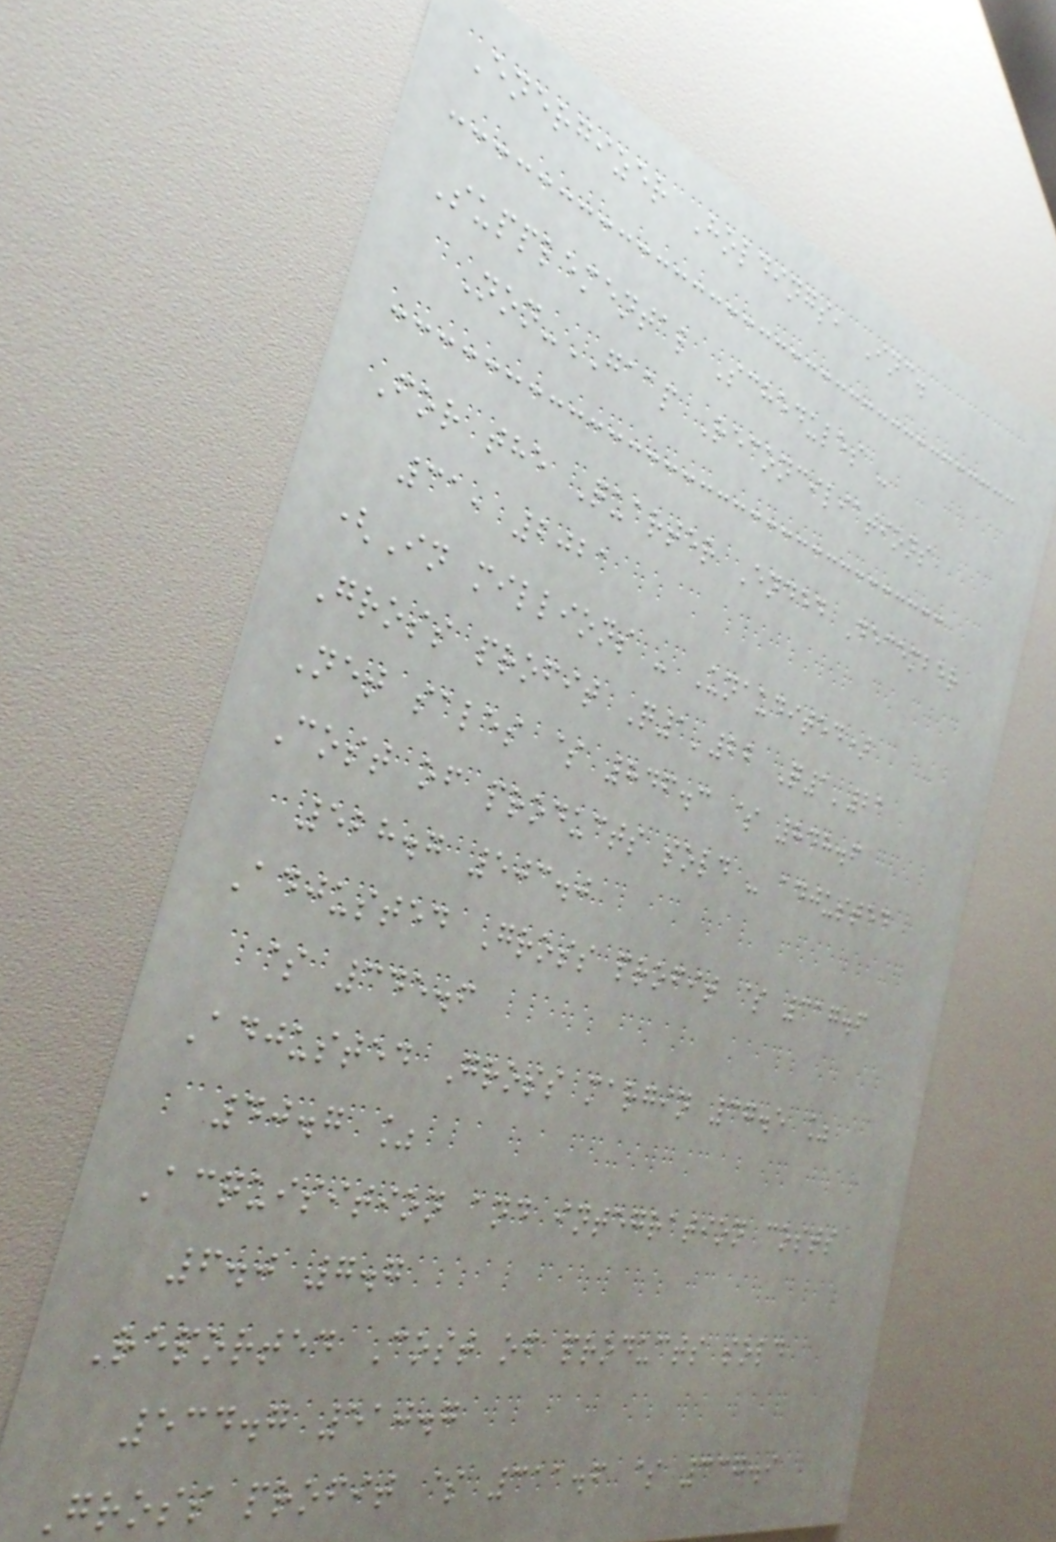Energizer Holdings, Inc.
Supplemental Schedules -
Non-GAAP Reconciliations
For the Quarter Ended December
31, 2021
(In millions - Unaudited)
Gross profit Q1'22 Q1'21
Net sales $ 846.3 $ 848.6
Cost of products sold - adjusted
528.7 503.0
Adjusted Gross profit $ 317.6
$ 345.6
Adjusted Gross margin 37.5 %
40.7 %
Acquisition and integration costs
6.0 7.7
Reported Cost of products sold
534.7 510.7
Gross profit $ 311.6 $ 337.9
